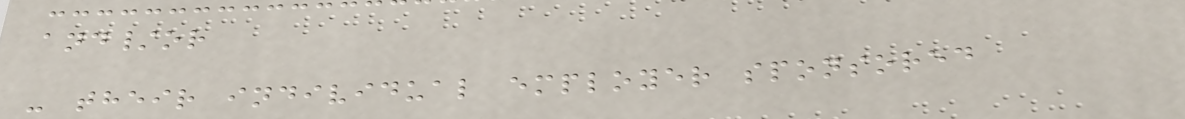and/or
- their individual employer sponsored
